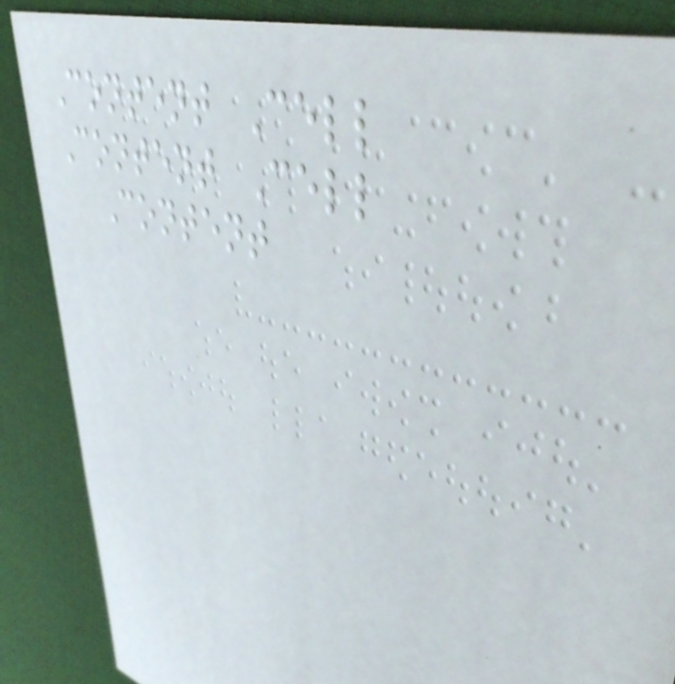Content Cell
Content Cell
Content
